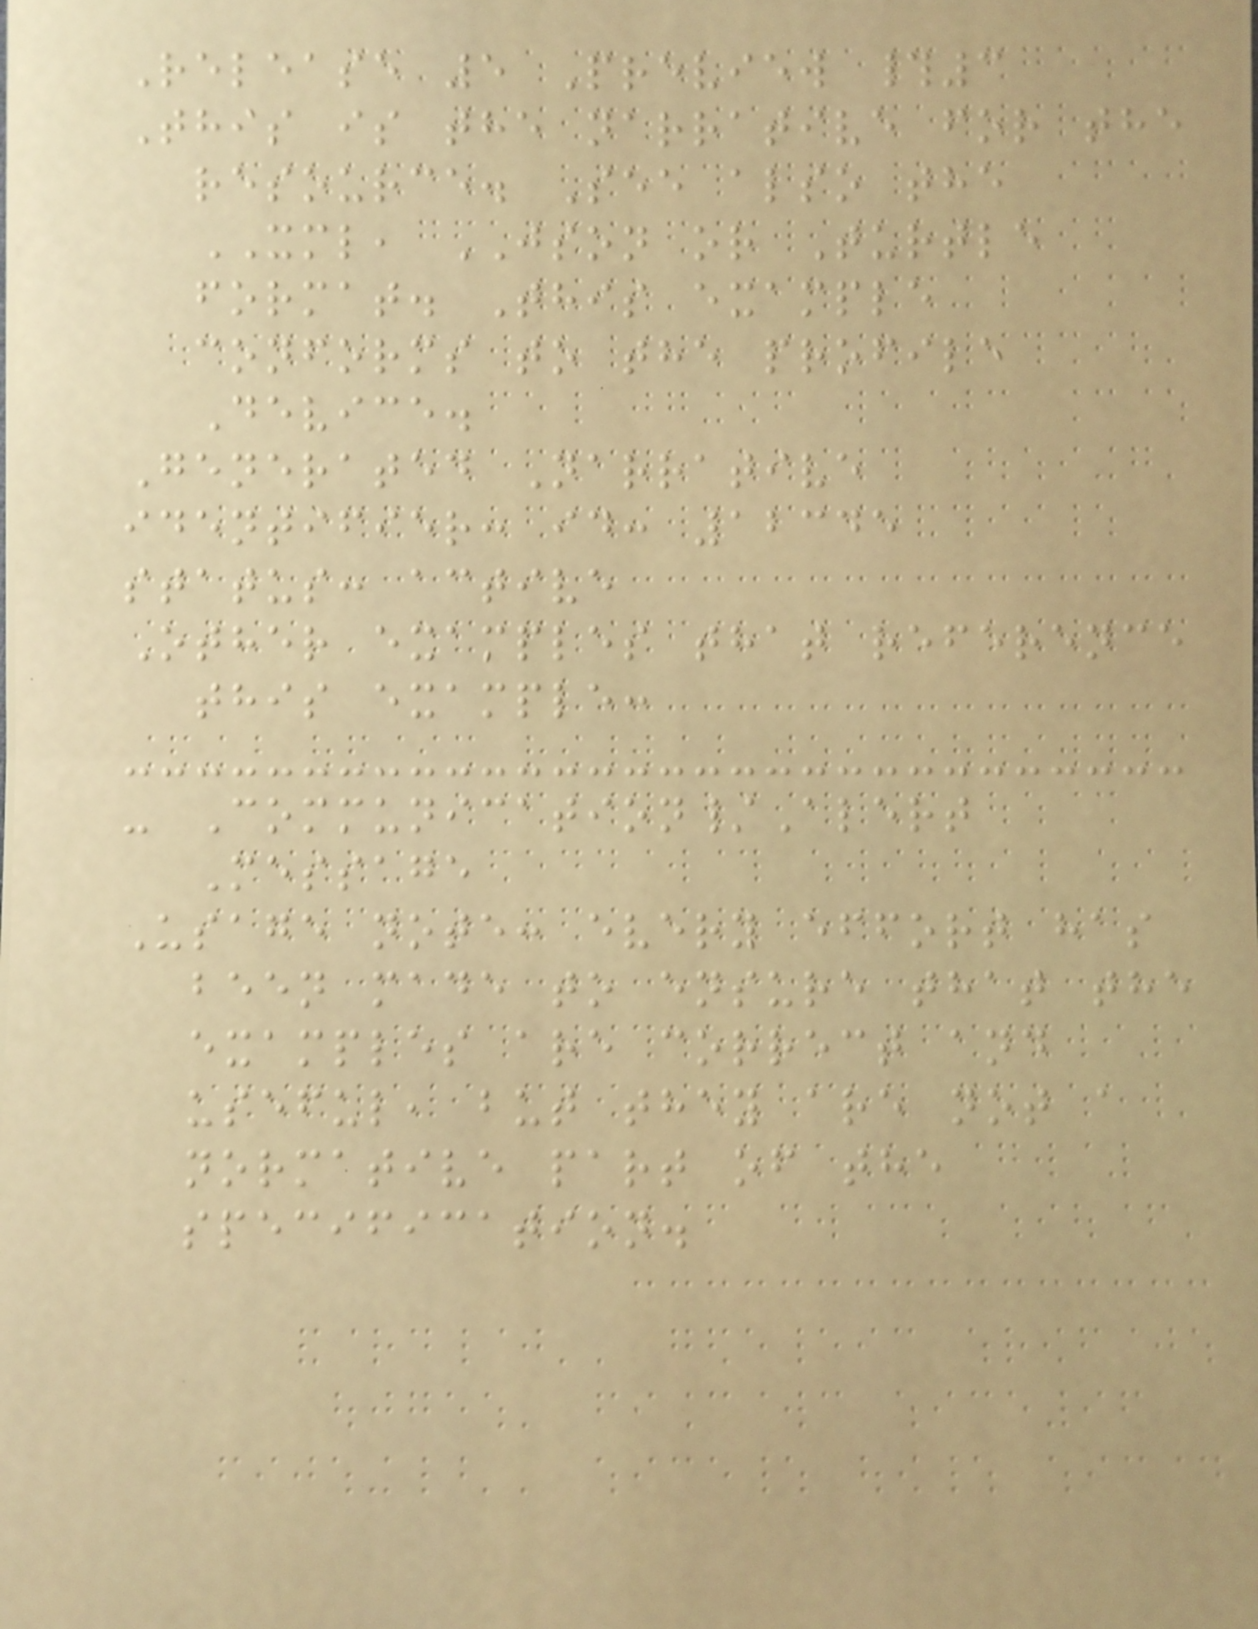Release 5 Preview #3
This is the narrative for the
resource. See also the
XML, JSON or Turtle
format. This example
conforms to the profile
Device.
Generated Narrative
identifier: id: 12345
status: active
Other examples that reference
this example:
- Communication/Alert
Message
Usage note: every effort has
been made to ensure that the
examples are correct and
useful, but they are not a
normative part of the
specification.
